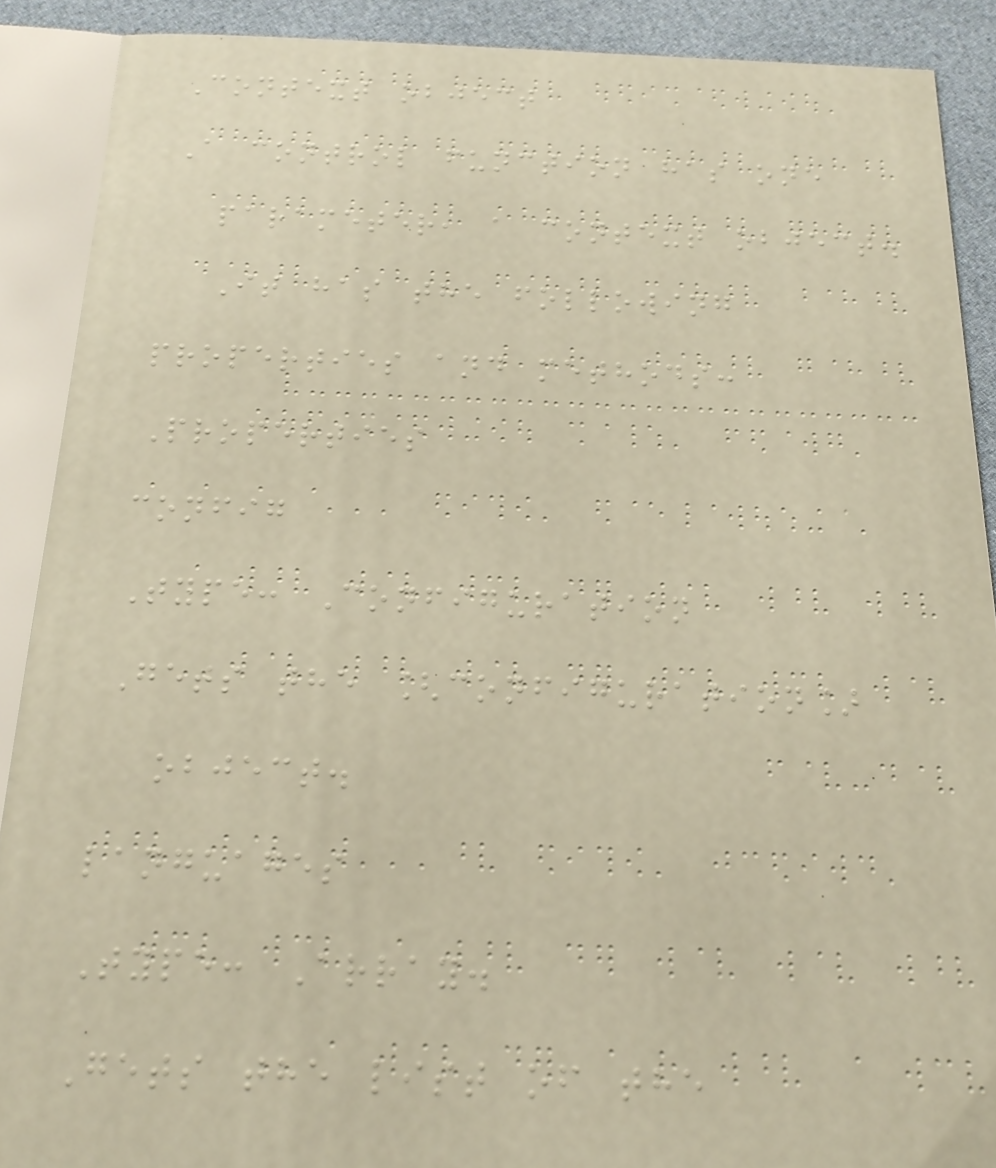Context object
A control function has one
parameter, a context object.
It has the following
properties and methods:
Properties
config
Type: Configuration
Gets the [configuration]
object.
languages
Type: Array.
Gets the list of the
